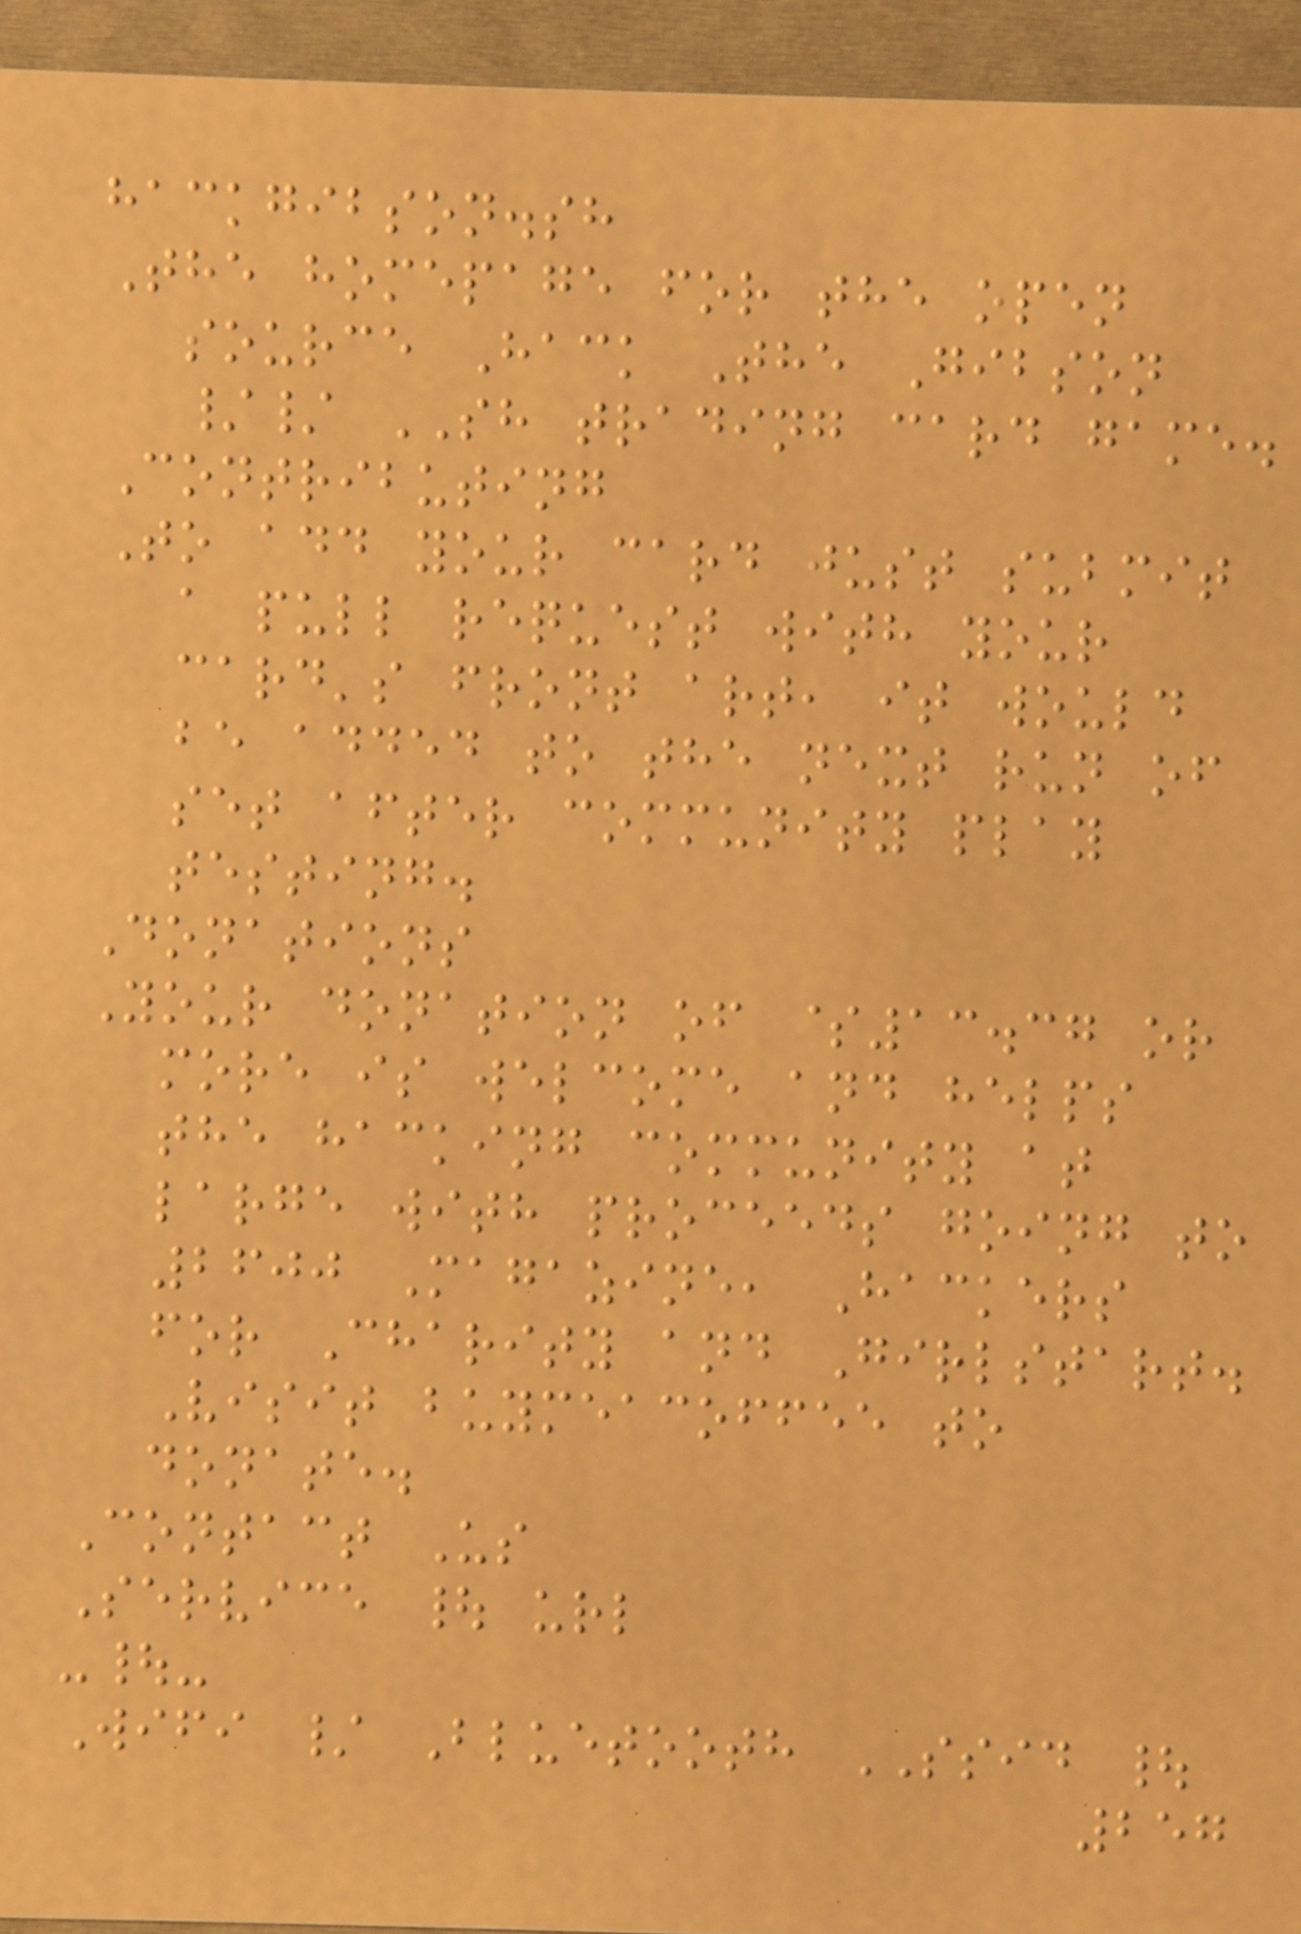hackgibson.sh
The homepage for the open
source Hack The Gibson
// SH trading card game.
Contributing
To add your card just submit
a pull request with your
card's front art, it would
be added to the next run of
set after community play
testing.
Donations
Your donation of $13.37 or
more is welcome and helps
the hacking community at
large with proceeds going to
2600 Magazine, Hackers
for Charity and Girlstart.
Visit buymeacoffee to
donate.
Contact Us
Service | url
-|-
Wifi / Bluetooth SSID |
257
